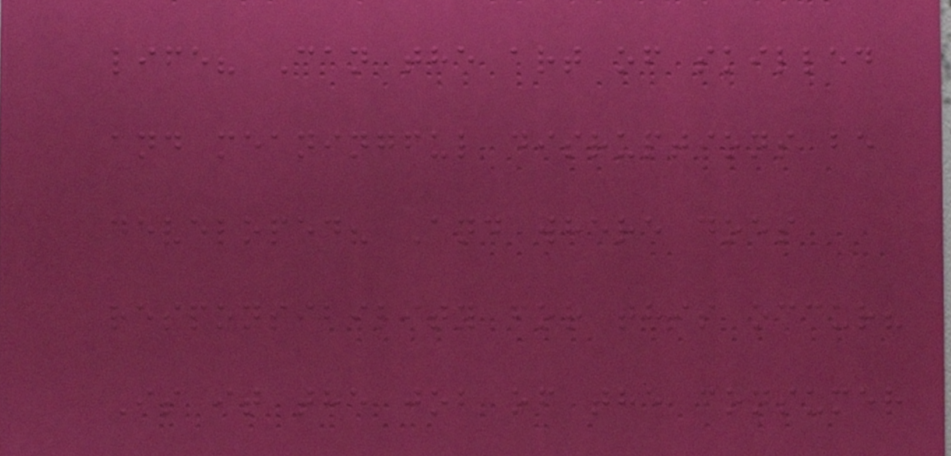life? Can the art of skilled
and meaningful disruptions be
developed? And where does
responsibility for this occur?
Is it the job of the consumer
